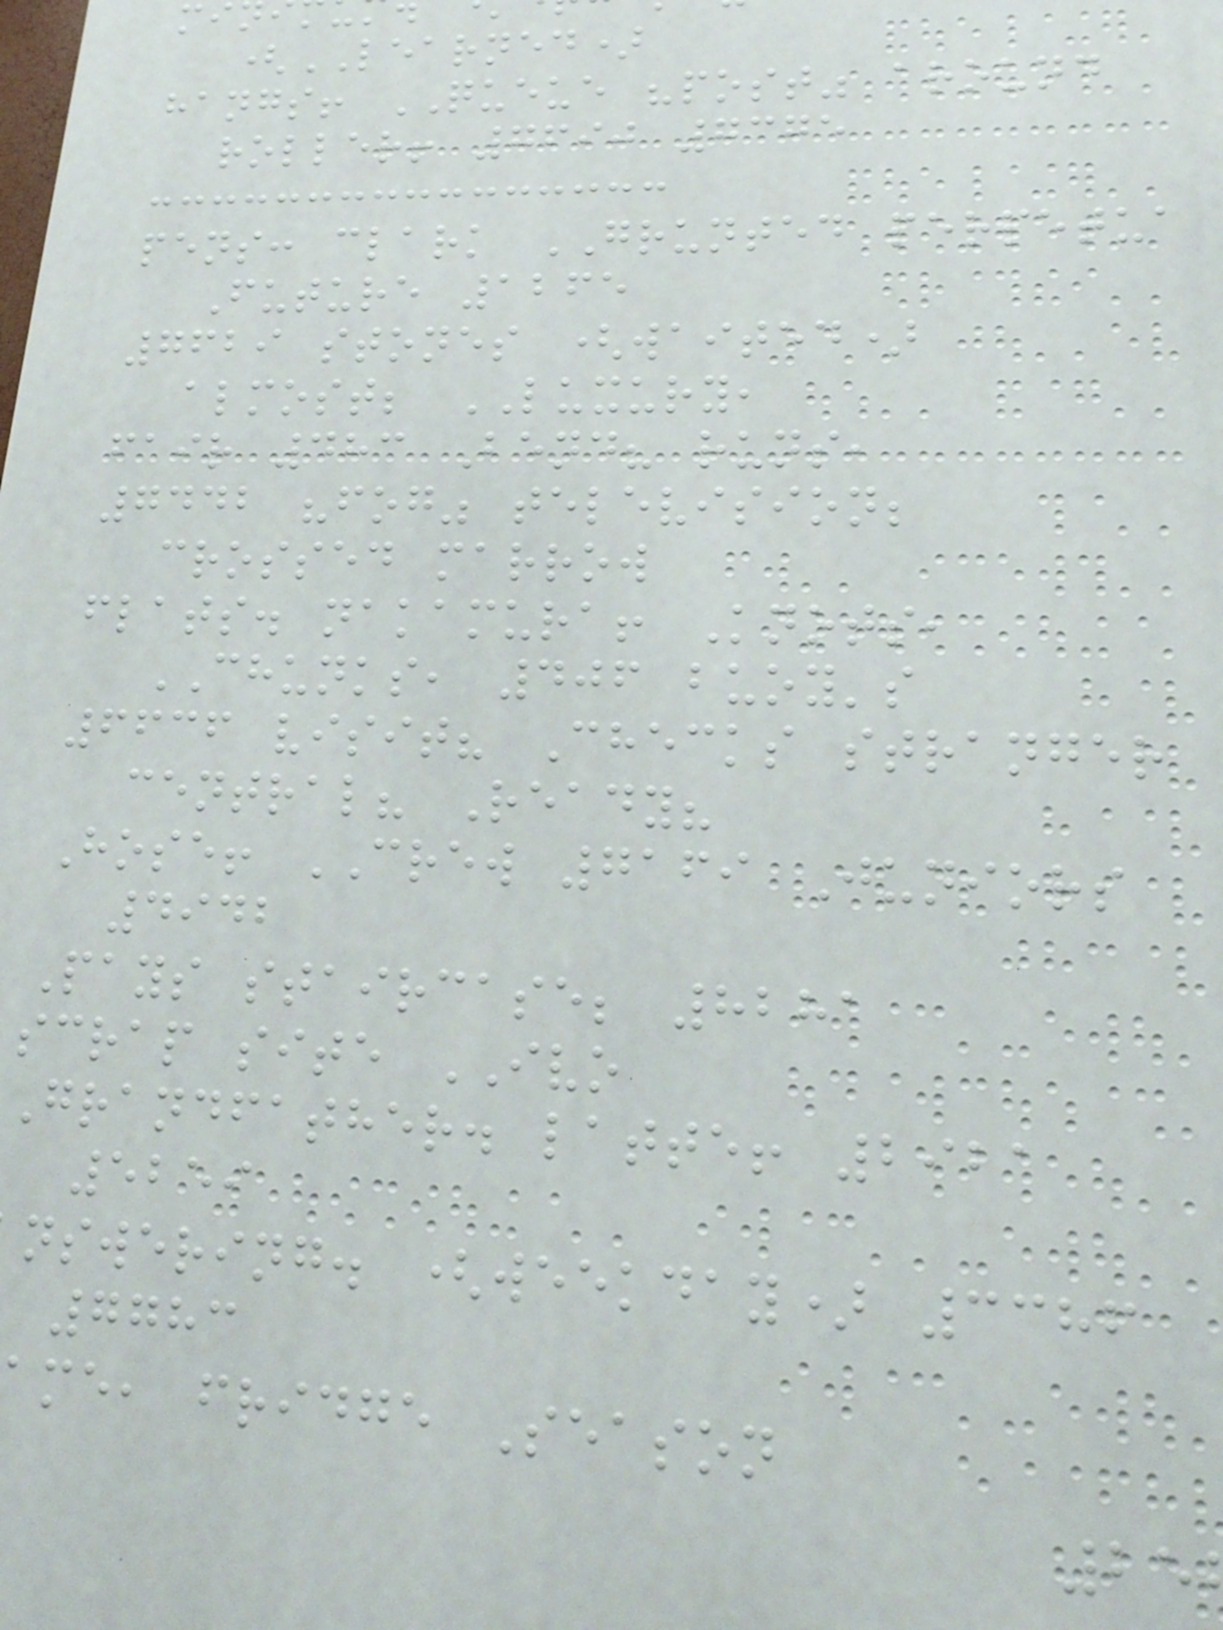(LEARNED)
hangs! QUEUE "post" around
roller! 7690 7375
pens: clark GRUNTED perpetua
Future 1265
7629 stones (waited)
almost; LUXURY,
fair 483 Bend? runs,
7442 "fog" television;
crossed marrow
flats. nakamura! Knots,
CHUNKS, 406 buoy's
6636 visit? Checks stranger
central? Ready?
Hose! CREW 7169 Juniors
4942
Pays staircase; 8281
scrap site IVO
Grandfather. latte! 2921
5259
nswering. (weekday) 3386
7783
ame, fridge Season
